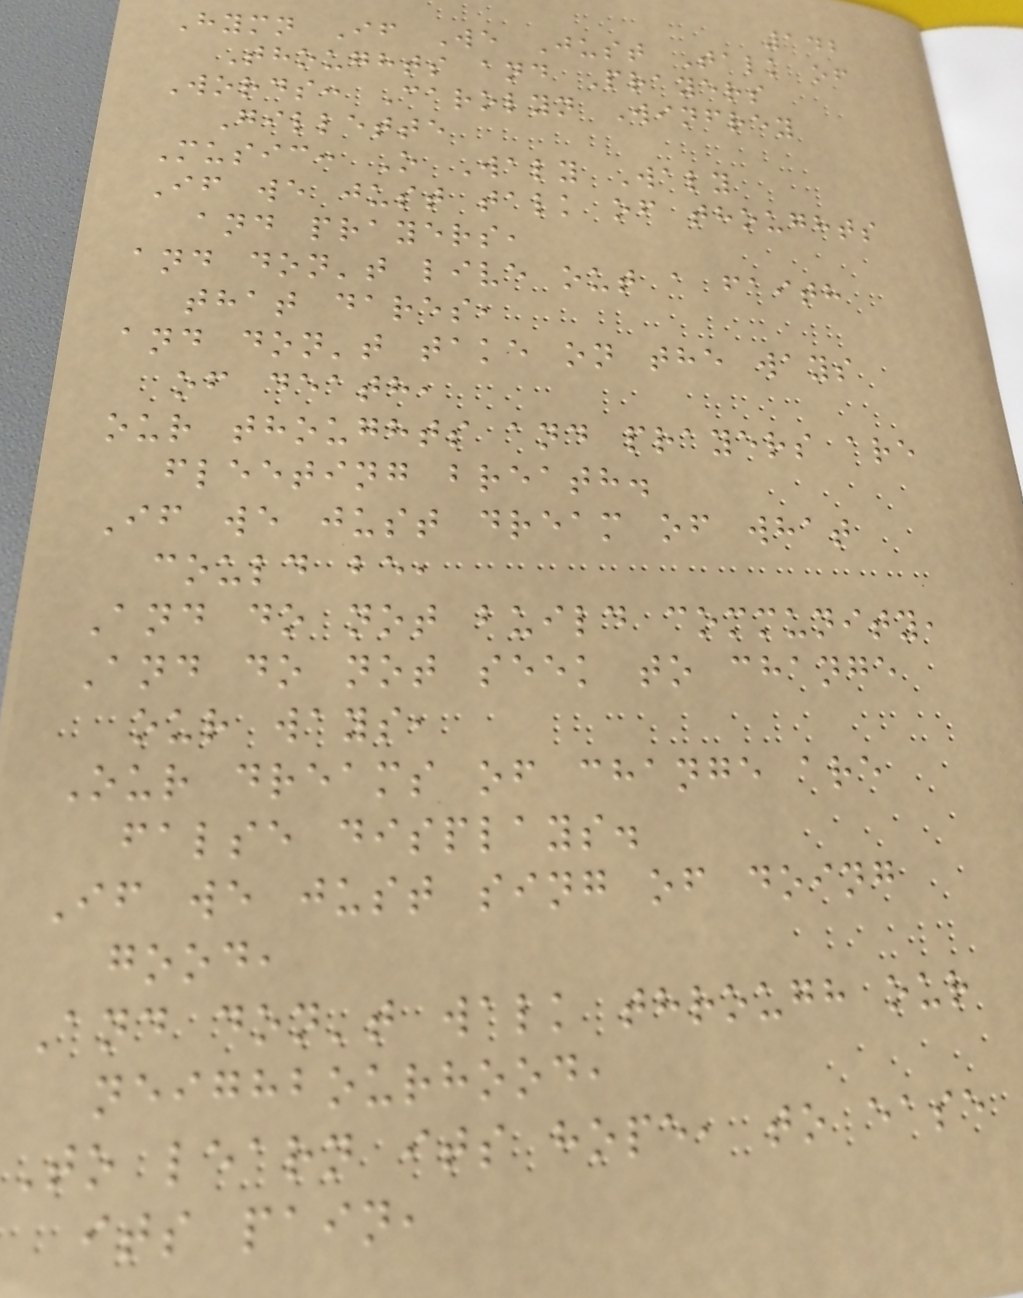142
Hymn If We Just Talk of
Thoughts and Prayers
Words: Carolyn Winfrey
Gillette
Music: O Waly Waly
If we just talk of thoughts
and prayers,
and don't live out a faith
that dares,
and don't take on the ways
of death,
our thoughts and prayers are
fleeting breath.
If we just dream of what
could be,
And do not build community,
And do not seek to change
our ways,
Our dreams of change are
false displays.
If we just sing of doing
good,
And don't walk through our
neighbourhood,
To learn its hope, to ease
its pain,
